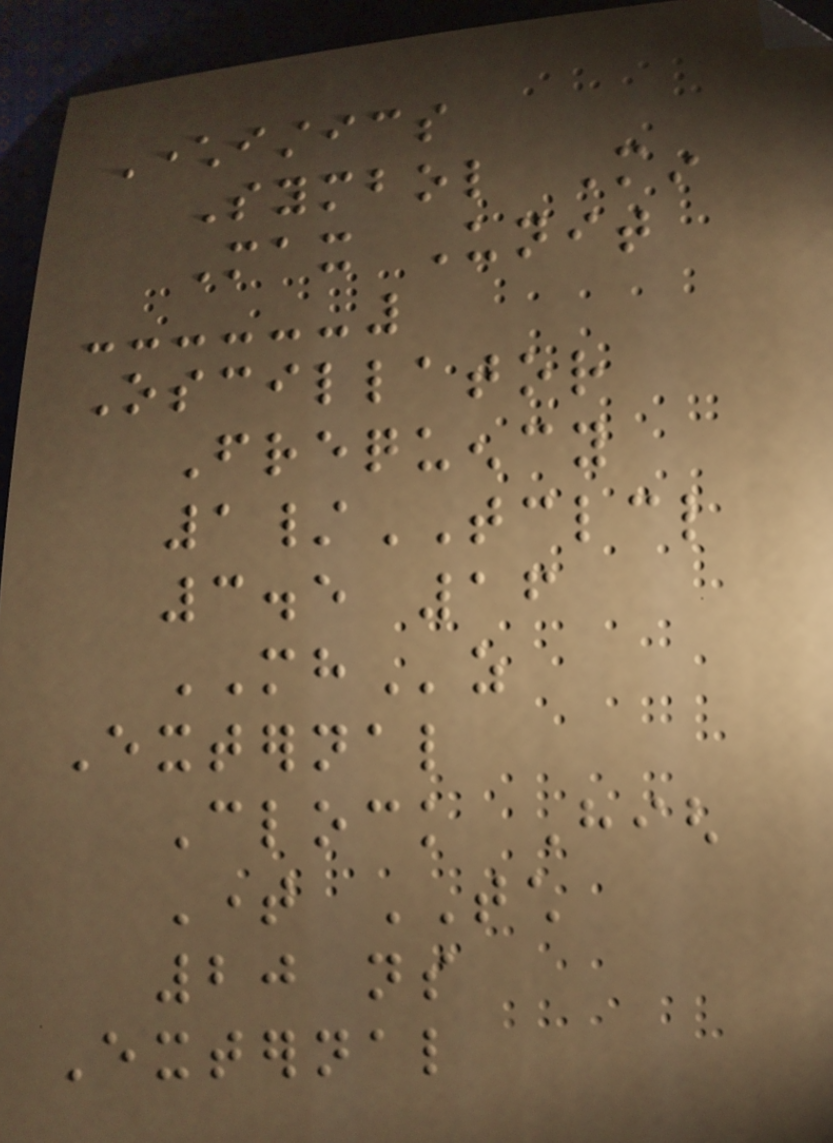Characteristics
Symbol Min
Max Unit
Oscillator
Frequency
1/TCLCL
3.5 16
MHz
External
Clock High
Time TCH
20 ns
External
